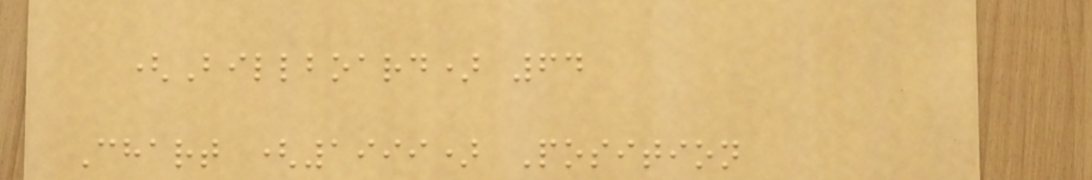(Billboard) 64
Chart (1999) Position
